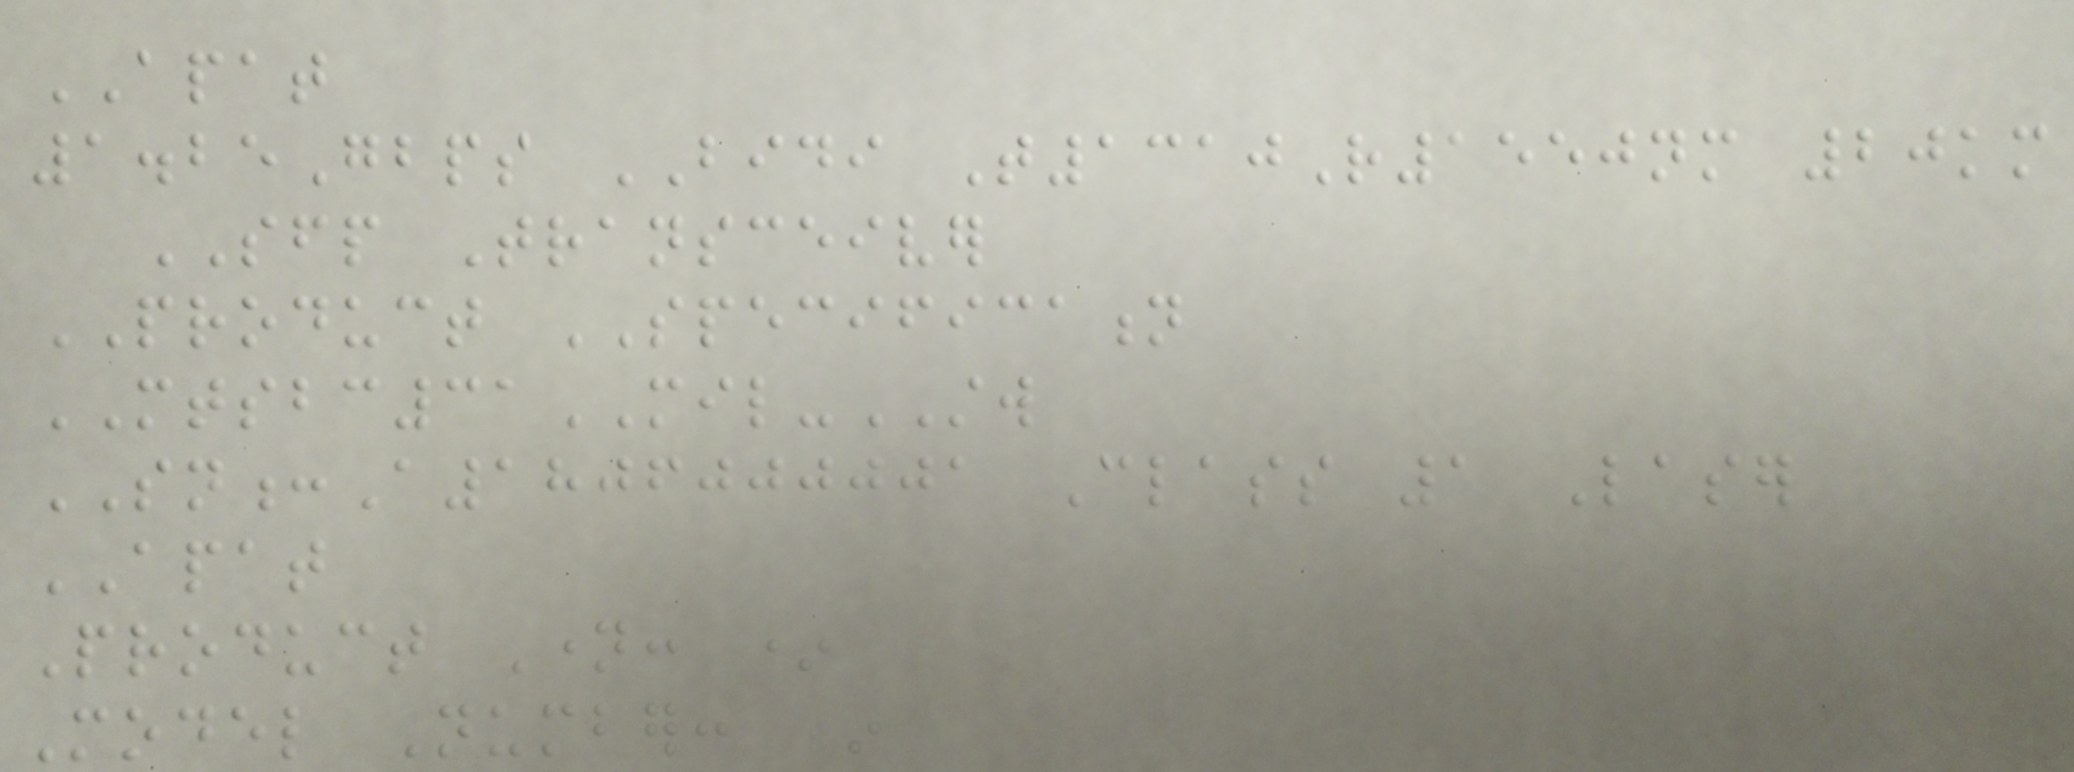APAT
1.25Gbps BIDI T1310R1550nm 20km
SFP Transceiver
PRODUCT SPECIFICATION
MTSBC31MIL-STW
SN:A1806000001 Class 1 Laser
APAT
Product Name: *
Model Number: *
